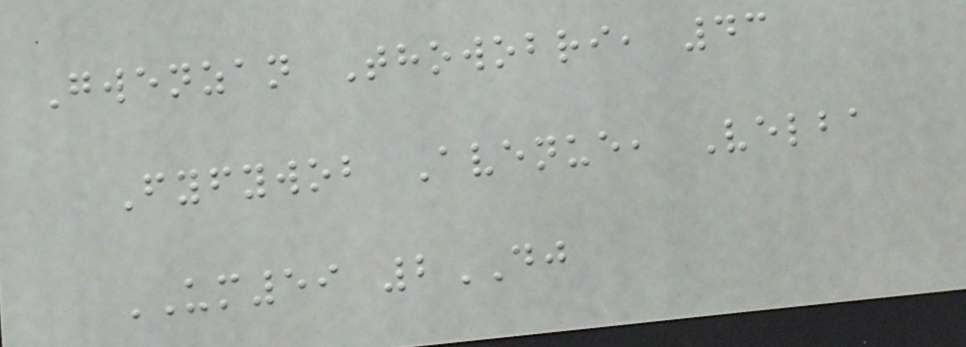Gwenzan Thowobri, 43
Fyfywob Avenue, Velba
UM59 2DJ
